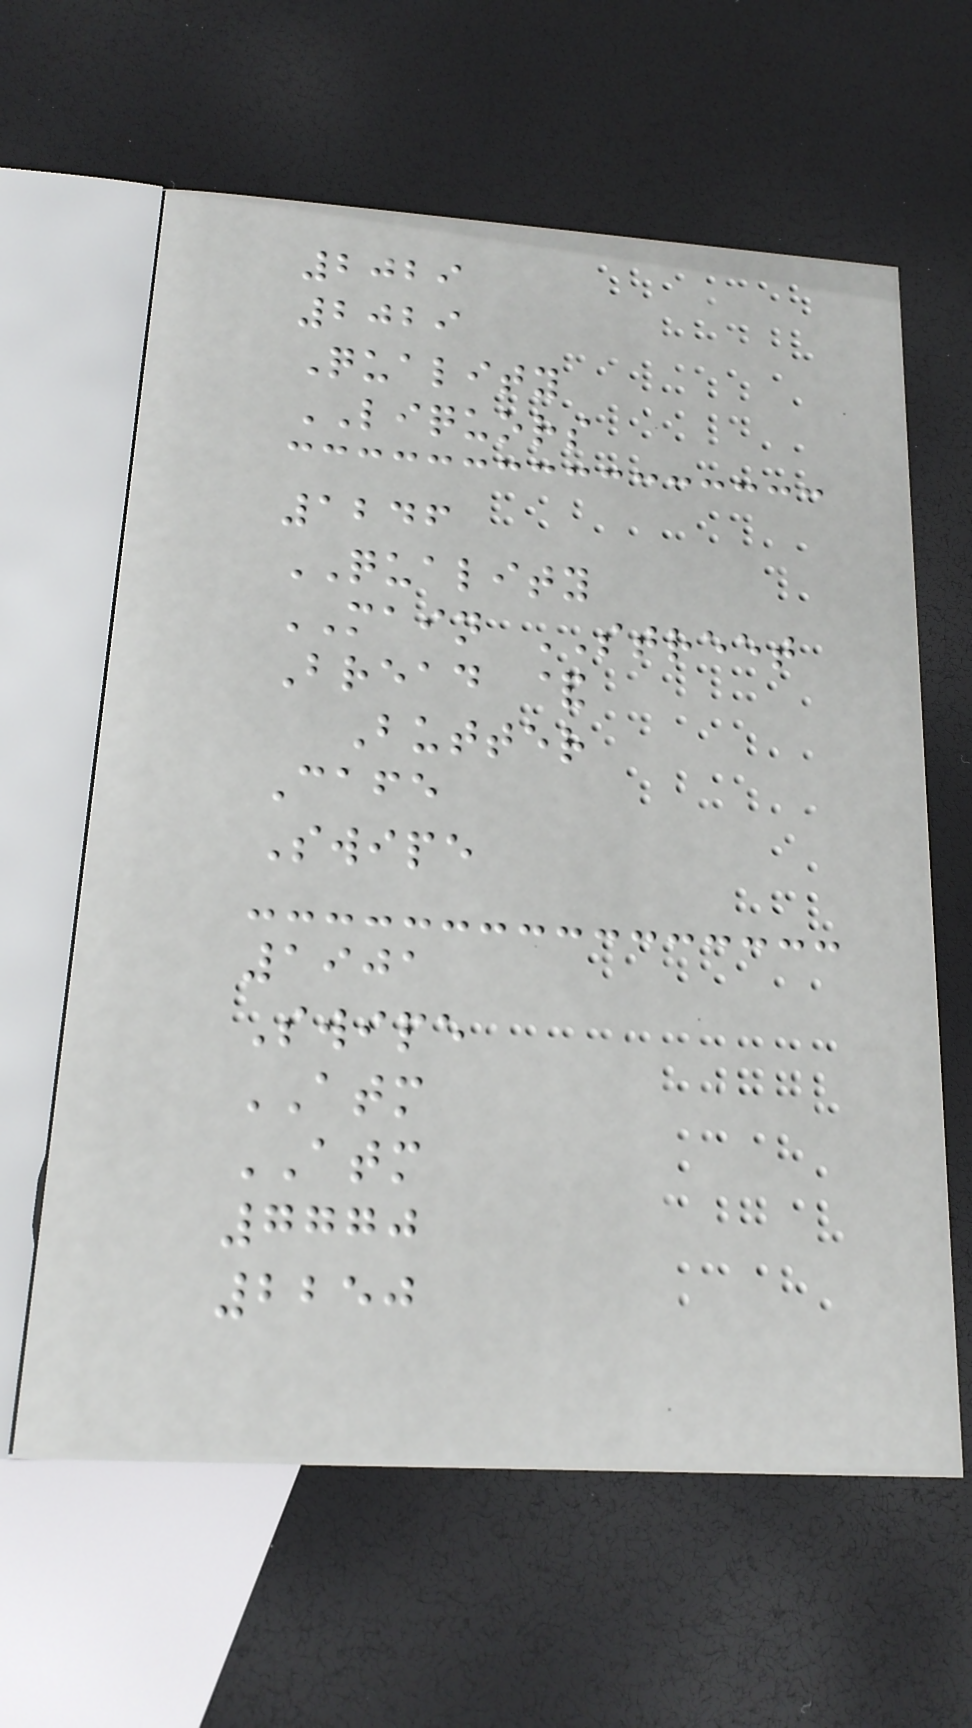2029
2029
Quality
LIQUORS
1246
QUALITY
MAIN STREET
Bread &
Butter
Cafe
Swipe
1901
Swipe
ATM
ATM
7770
2250
